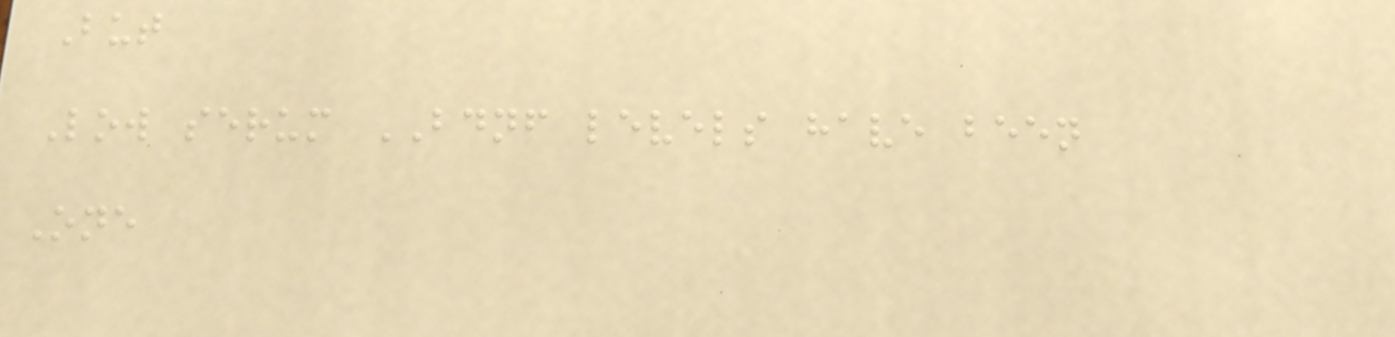But
Low serum BDNF levels have been
One
